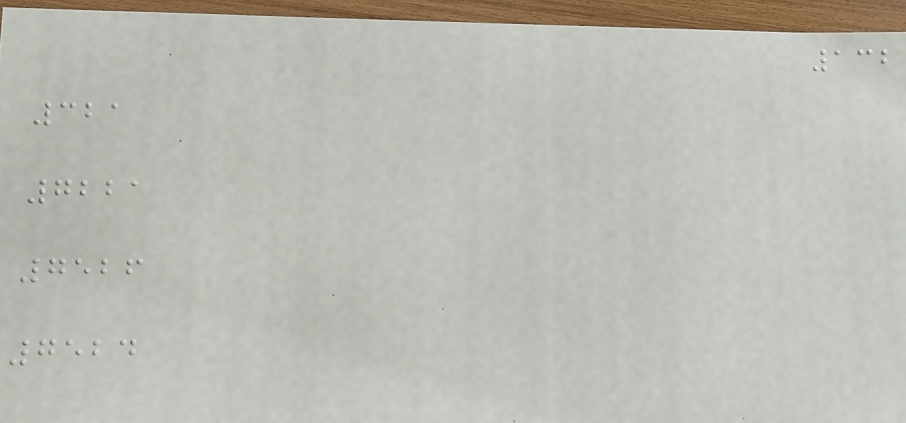132
321
7221
7526
7524
